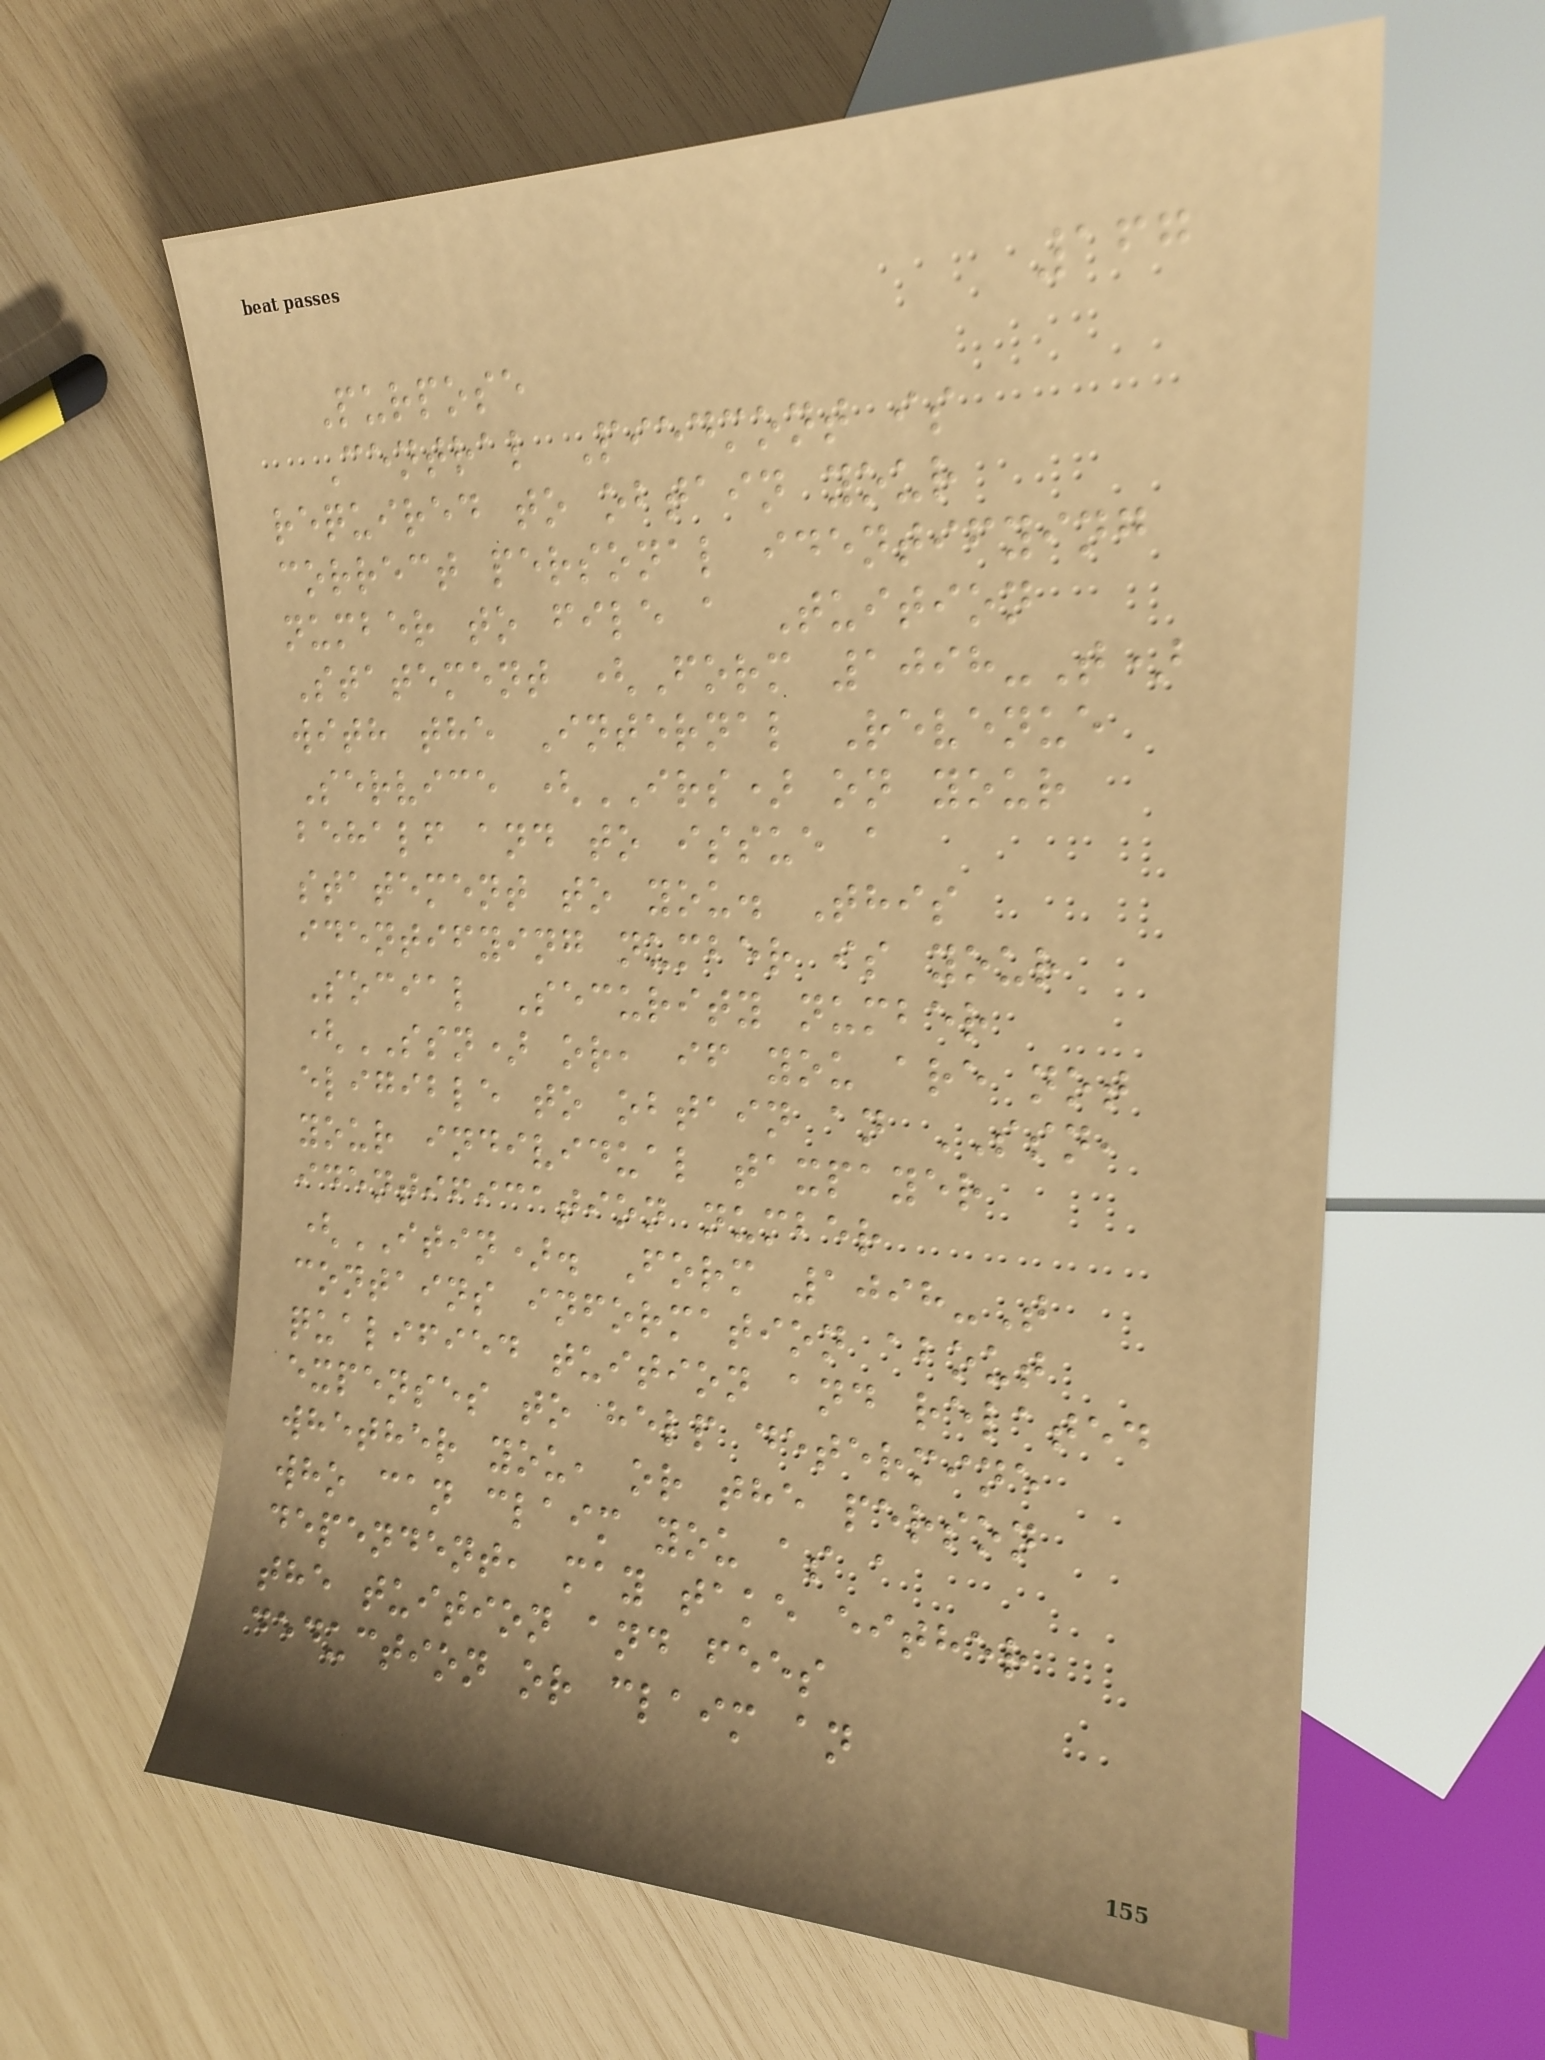167
Purpose
Central Piedmont is
required to obtain your
correct personal identifying
number to file a Tuition
Statement (Form 1098-T)
with the Internal Revenue
Service (IRS) on your
behalf and to issue a
statement to you. This
identifying number is your
Social Security number
(SSN) or, if you are not
eligible to obtain an SSN,
your individual taxpayer
identification number
(ITIN). Form 1098-T
contains information about
qualified tuition and related
expenses to help determine
whether you, or the person
who can claim you as a
dependent, may take either
the tuition and fees
deduction or claim an
